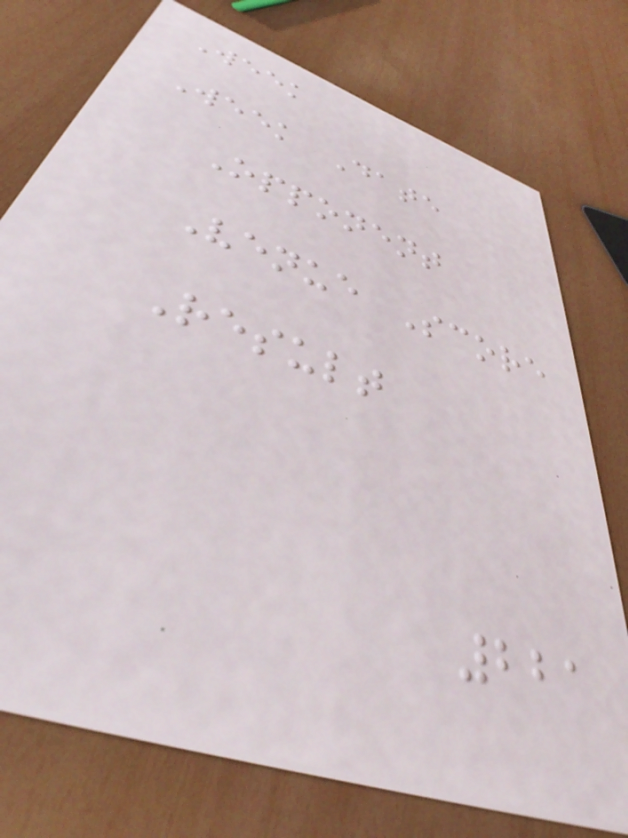Week
Week Date
Opponent
Venue Score
Result
221
